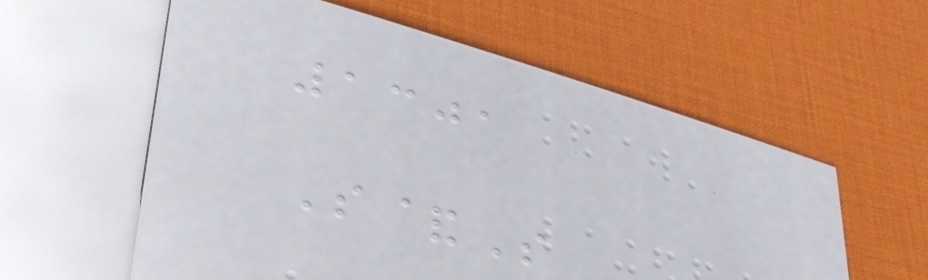1301
S&S
